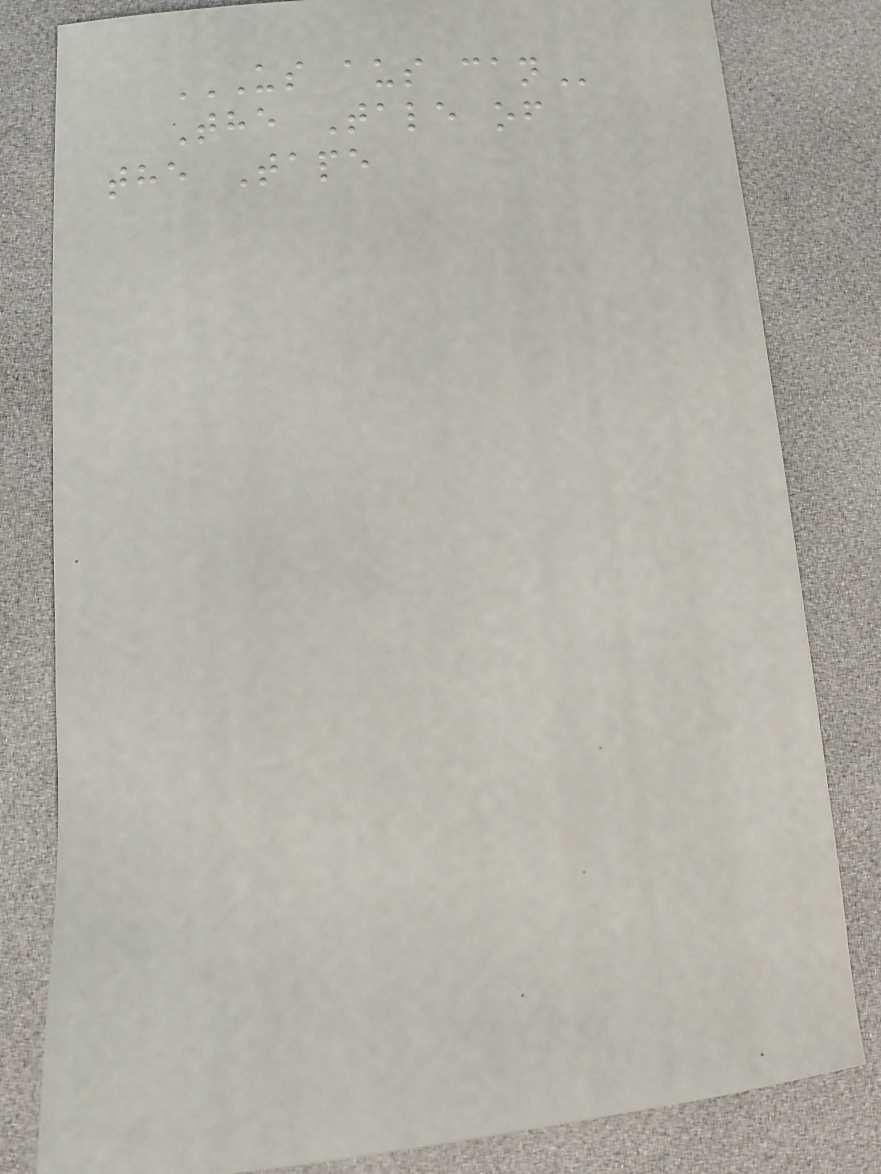US AUS CAN
The Tale of
the Tape
